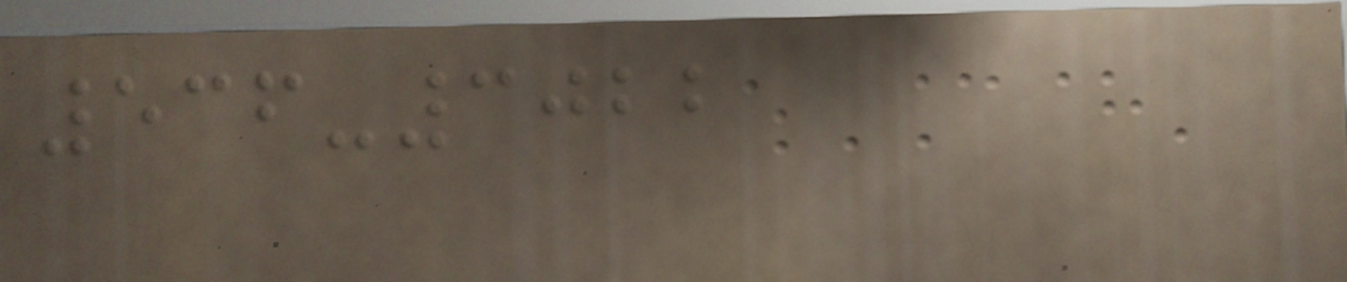536-3022
